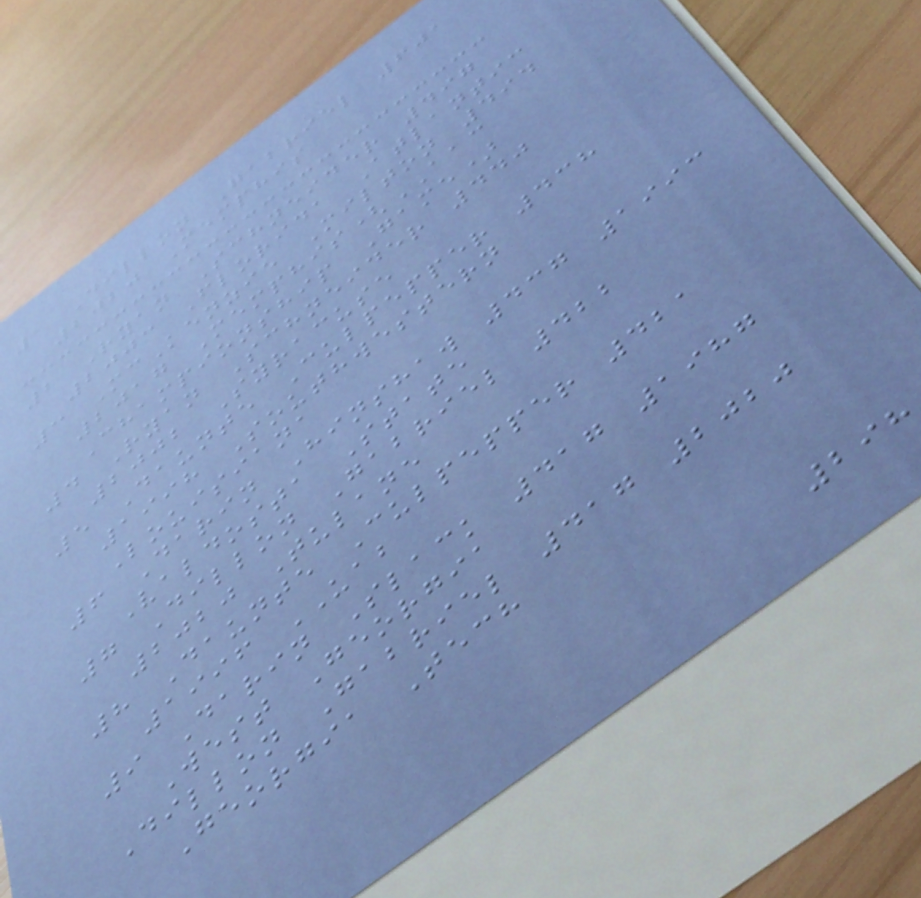1 Dillon Gabriel 601
2020 Memphis
2 Ryan Schneider 497
2003 Florida Atlantic
3 McKenzie Milton 494
2017 Memphis(AAC
Championship Game)
4 Ryan Schneider 440
2002 Syracuse
5 Daunte Culpepper 438
1998 Southwestern
Louisiana
6 Darin Hinshaw 437 1993
Valdosta State
7 Dillon Gabriel 422
2020 Tulane
8 Daunte Culpepper 421
1996 UAB
9 Darin Slack 417 1987
West Georgia
Dillon Gabriel 417 2020
Georgia Tech
298
